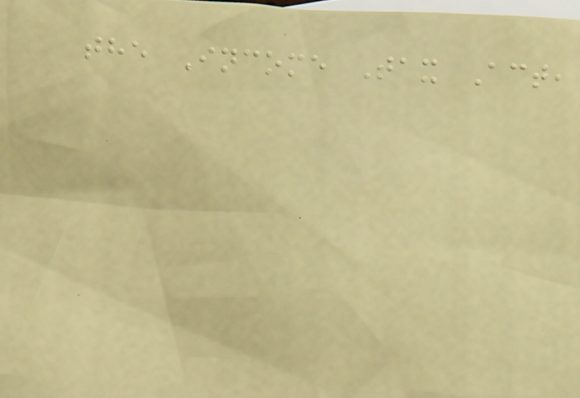the Income Tax Act,
